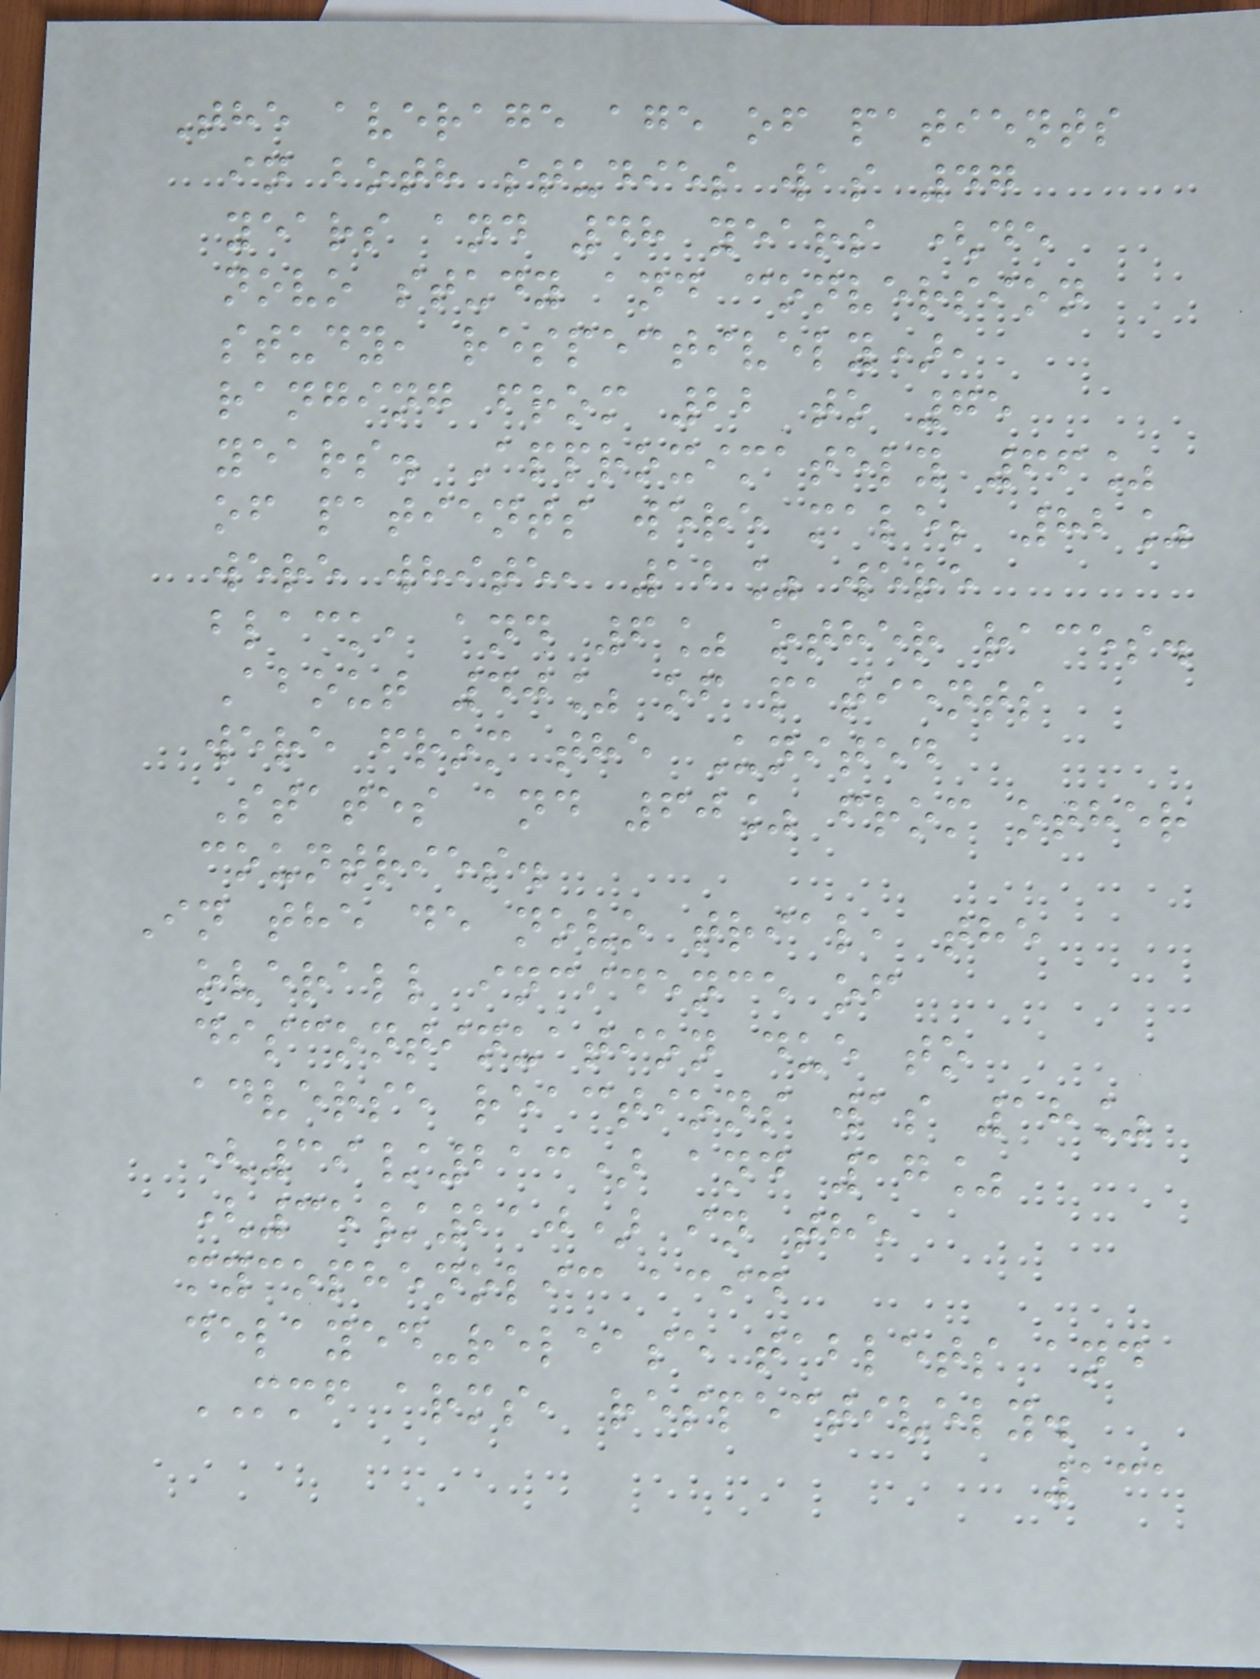The average age of patients
in both studies was 47
years and 48 years (de
novo study and conversion
study, respectively),
ranging from 22 to 75
years. Approximately 66%
of patients were male; 82%
were white, 12% were
black, and 6% other races.
About 40% of patients
were from the United
States and 60% from other
countries.
In the de novo trial, the
overall incidence of
discontinuation due to
adverse reactions was 18%
(39/213) and 17%
(35/210) in the
mycophenolic acid
delayed-release tablets and
MMF arms, respectively.
131
